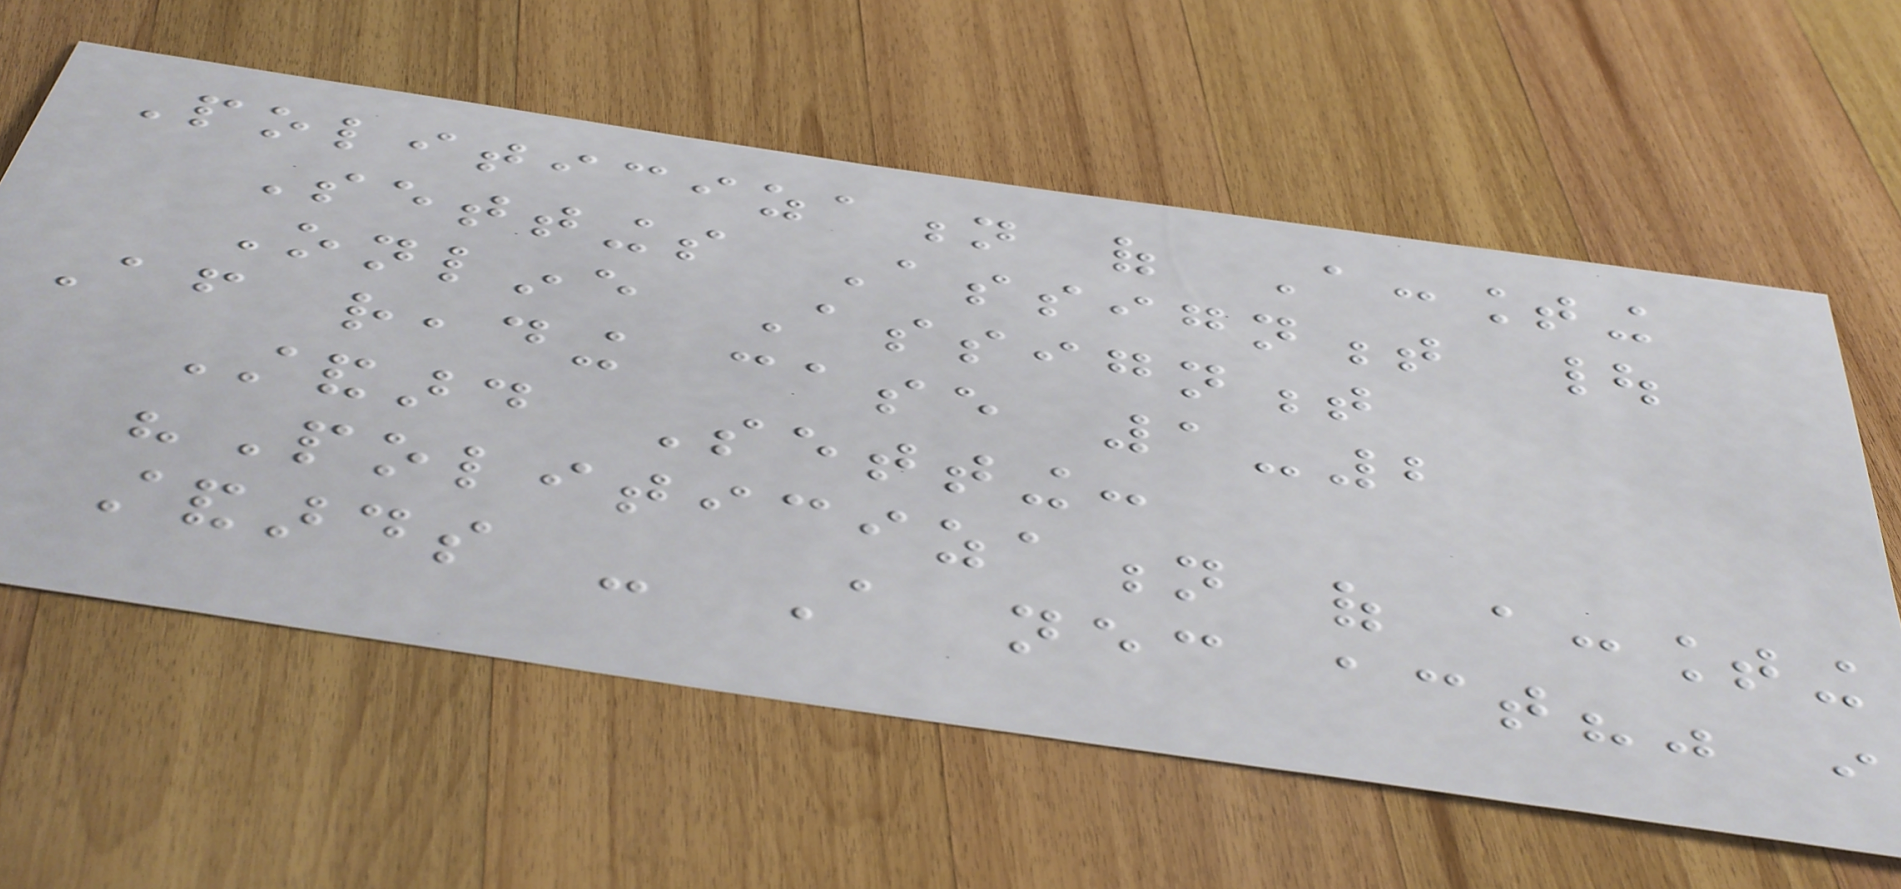Politicization of Accounting
Settings Assignment |
Online Assignment
After reading case 1-2
Standard Setting:
"Politicization of accounting
standards - A necessary act?" in
